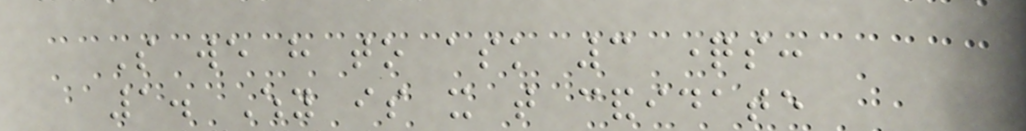So we have to ask 3 questions:
1. Why is it that candidate
